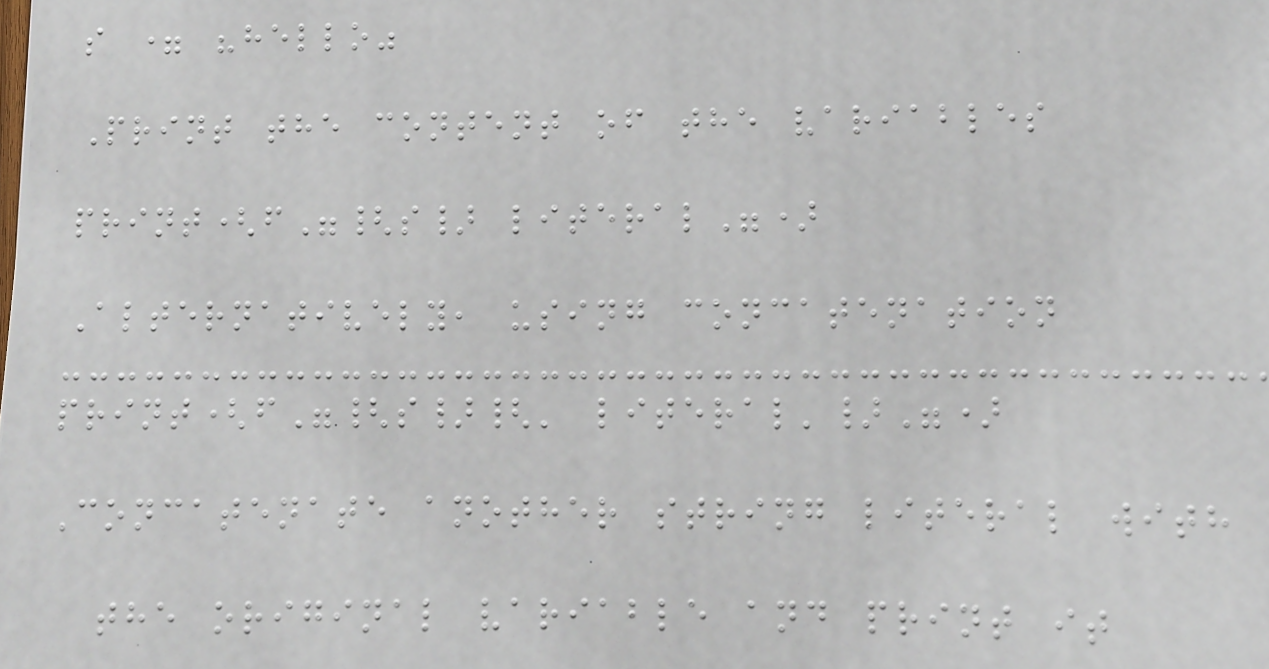s = "hello"
Print the content of the variables
print(f"{s} literal")
Alternatively, using concatenation
print(f"{s}{' literal'}")
Concatenate another string literal with
the original variable and print it
